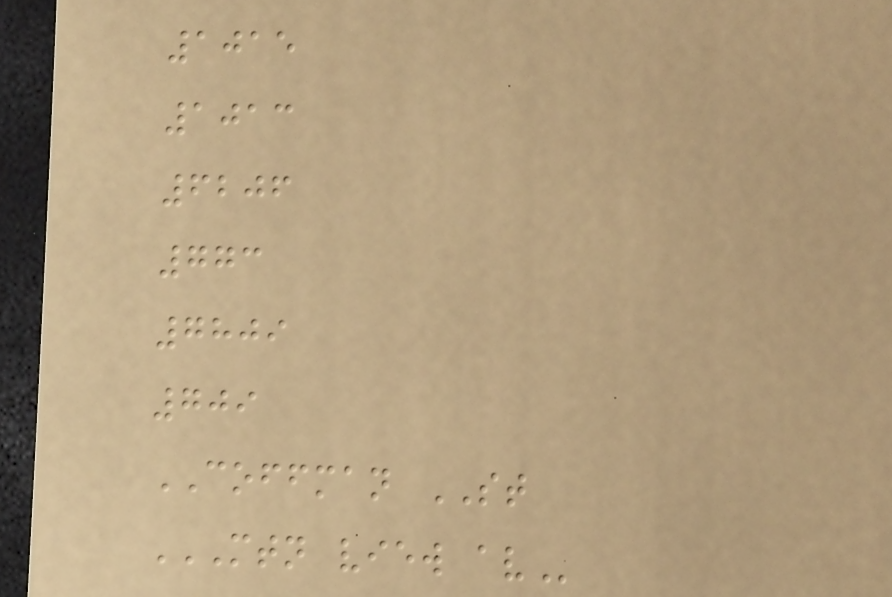1015
1013
6206
773
7809
709
COFFMAN ST
MTN VIEW AV
